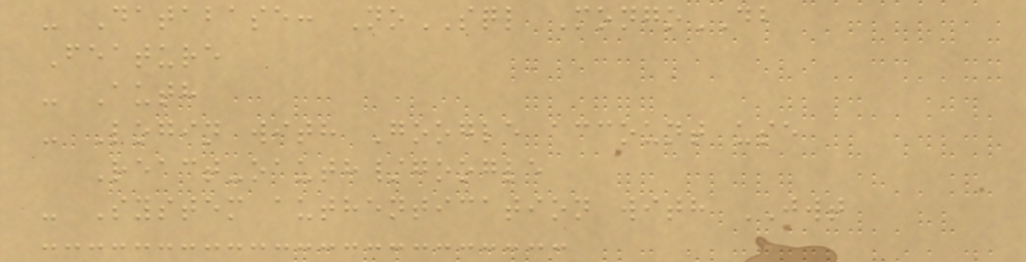- Database: NoSQL MongoDB
Feature
- Auth
- Login with Google account use
React-oauth/google
- System authentication with JWT
